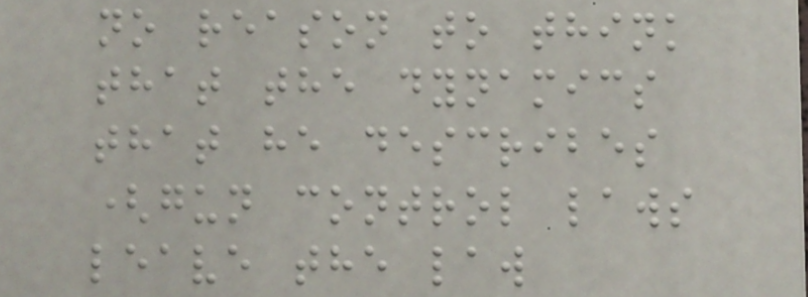no reason to think
that the dynamics
that he describes
(gun control laws
leave the law
